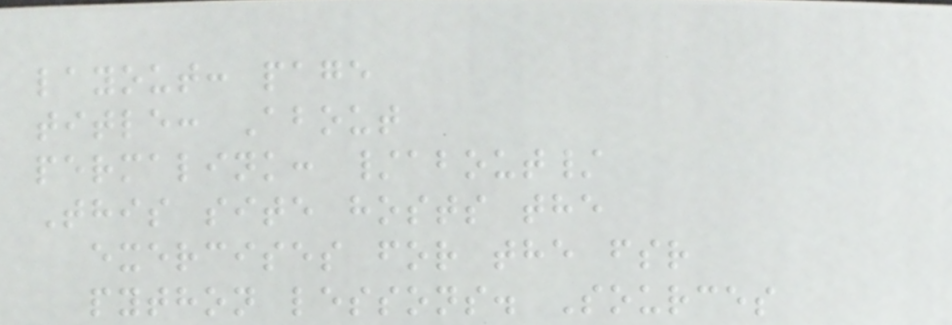layout: page
title: About
permalink: /about/
This site hosts the
exercises for the fsr
python lessons. Sources
